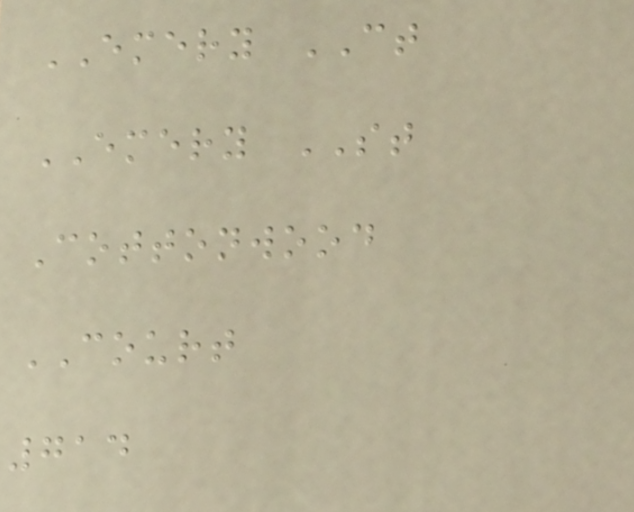EMERY CT
EMERY ST
Cottonwood
COURT
714
